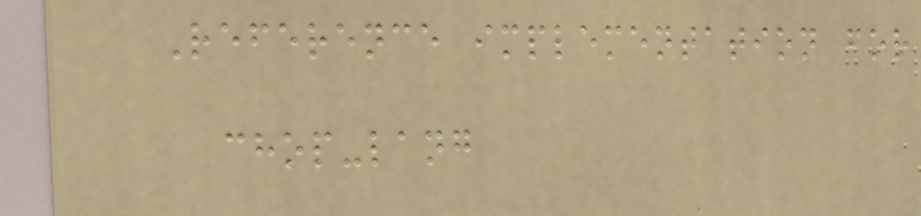Reference implementation for
chop-lang
